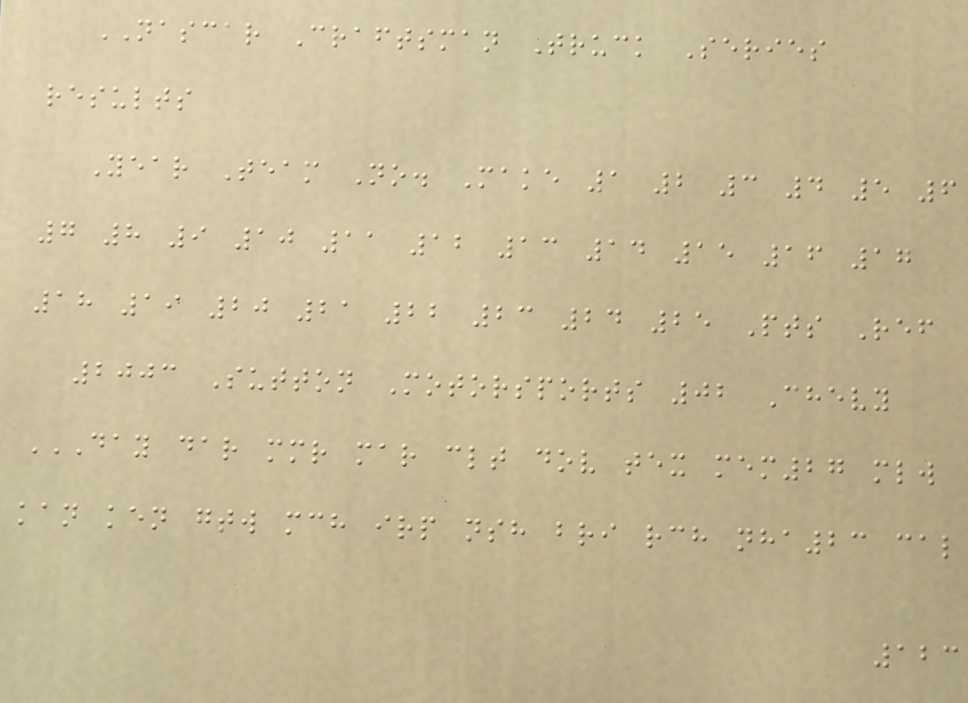NASCAR Craftsman Truck Series
results
Year Team No. Make 1 2 3 4 5 6
7 8 9 10 11 12 13 14 15 16 17
18 19 20 21 22 23 24 25 Pts Ref
2003 Sutton Motorsports 02 Chevy
DAY DAR MMR MAR CLT DOV TEX MEM27 MLW
KAN KEN GTW MCH IRP NSH BRI RCH NHA23 CAL
123
